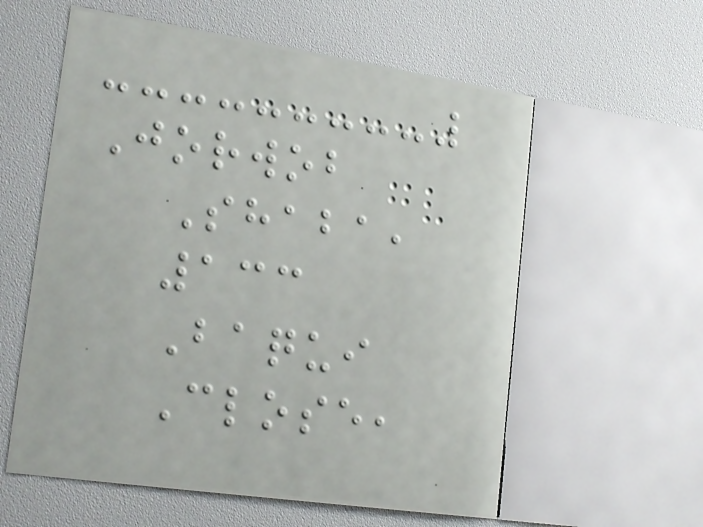Jorwob
Shaba,
133
Baqui
Close,
